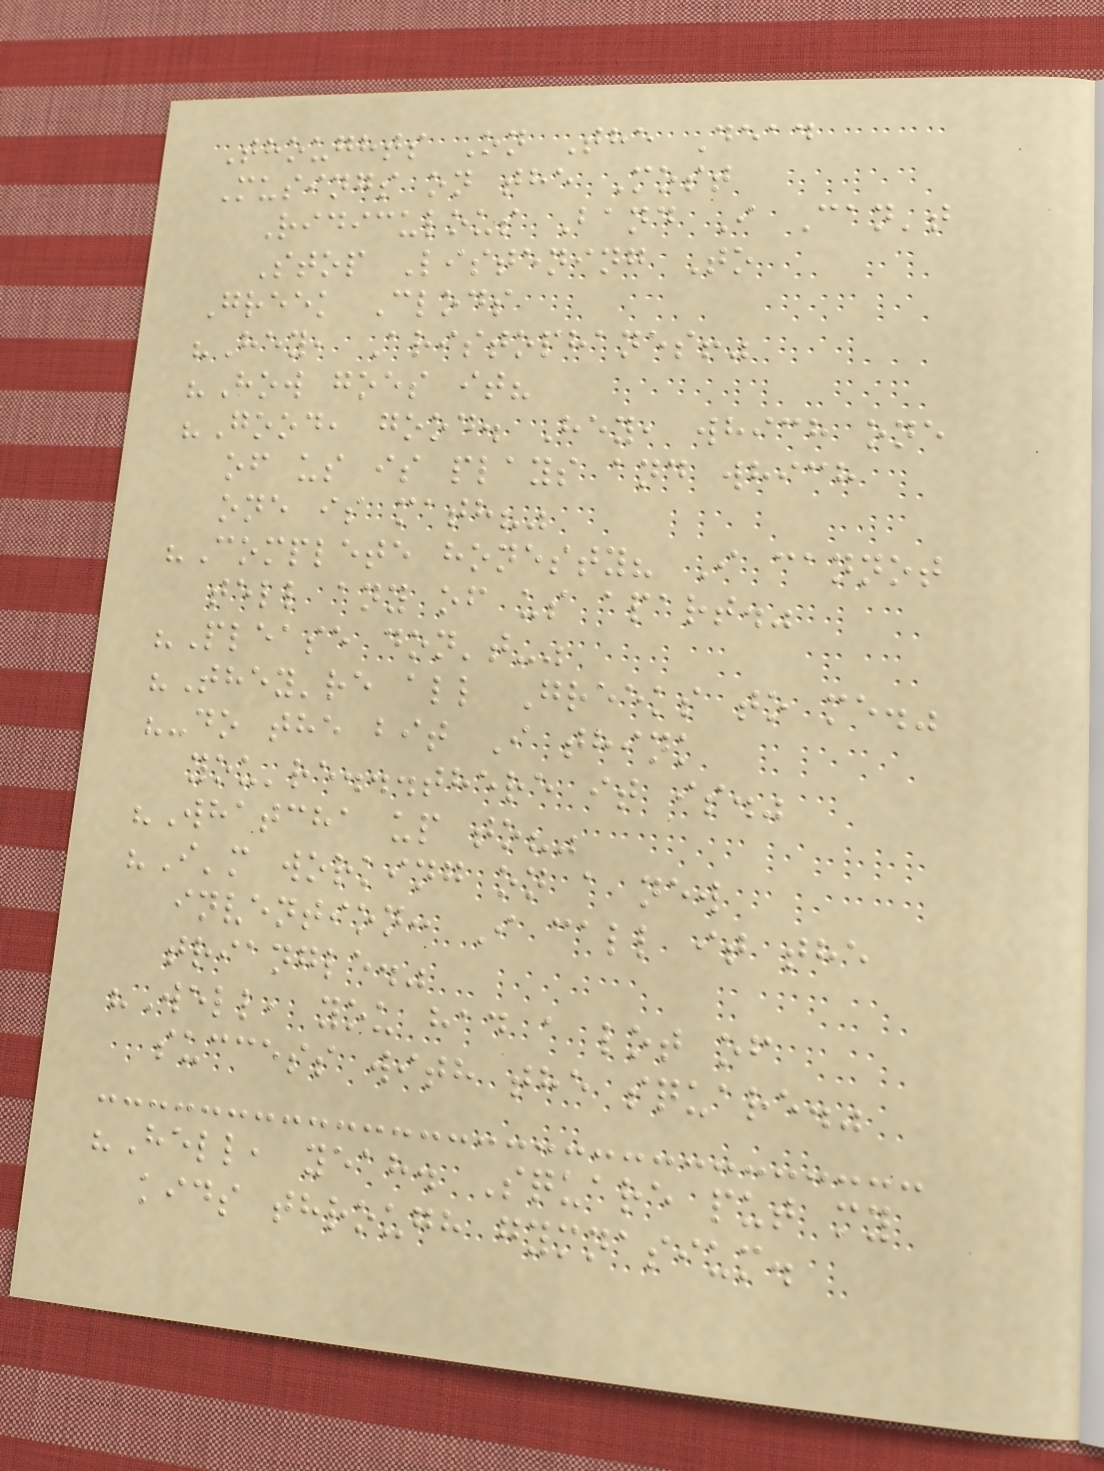Thoughts On The Dead
Musings on the Most
Ridiculous Band I Can't
Stop Listening To
Greek Clods
"Hey, Aristophanes!"
"How goes it?
"Good, good. Hey, which one
of us is plays and which
one is math?"
"Complete honesty? I cannot
tell any of us apart."
"Please don't-"
"They're all Greeks to me."
"-do the bit I think
you're...there it is."
"Whatcha up to?"
"I'm working on a new
invention: I call it the
triangle."
"Well, you had a lot of
success with the square."
"Hell, yeah. Square put my
kids through gymnasium.
